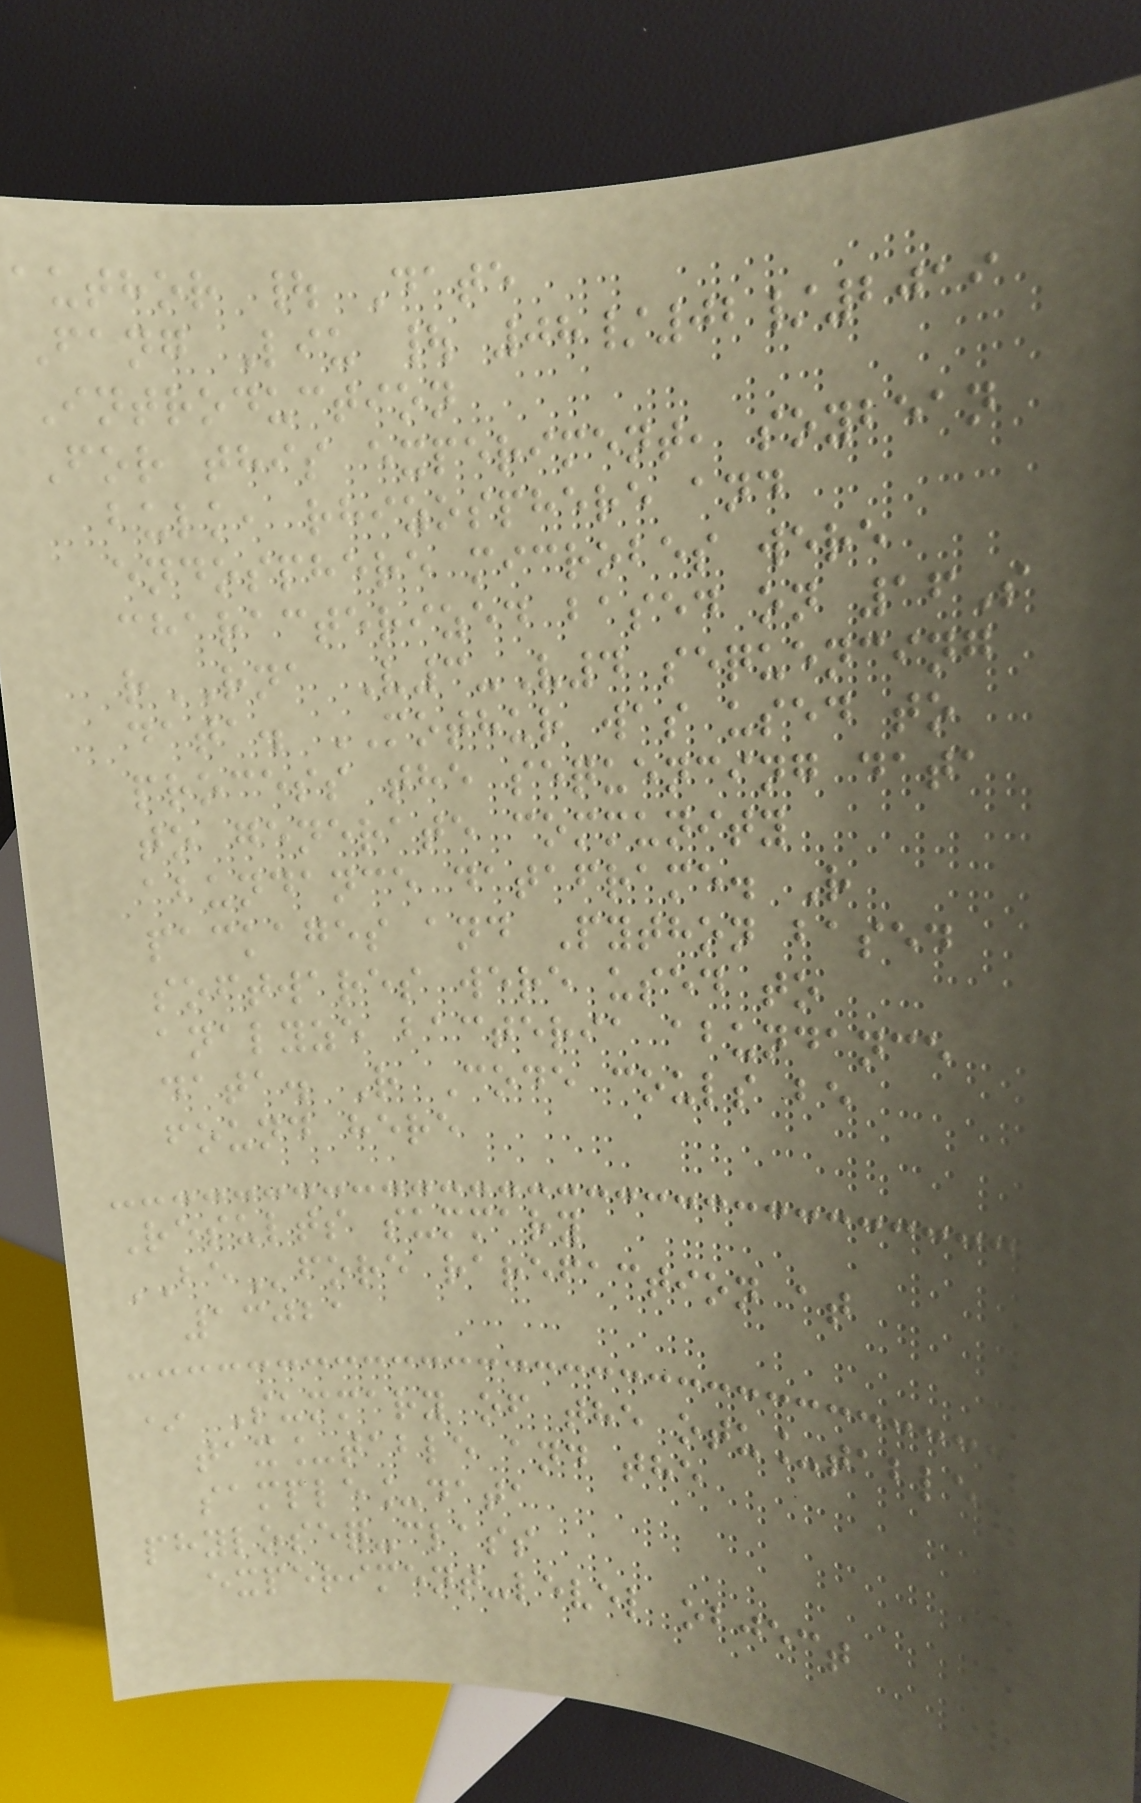author | Date
Fang Liu | 08/02/2019
Introduction
For this experiment, soybean
bulk, rhizosphere and
endosphere microbes were
characterized based on 16S
rRNA V3-V4 sequencing
data. MOTHUR was used to
process the sequencing data
to generate community
abundance dataframe. R
packages and Python based
softwares were used to
analyze bacteria abundance
data. R Code couls be
found here
Results summary
BEfore rarefaction at
13021
* Summary of the otu_table,
tax_table and the
sample_data
phyloseq-class
experiment-level object
